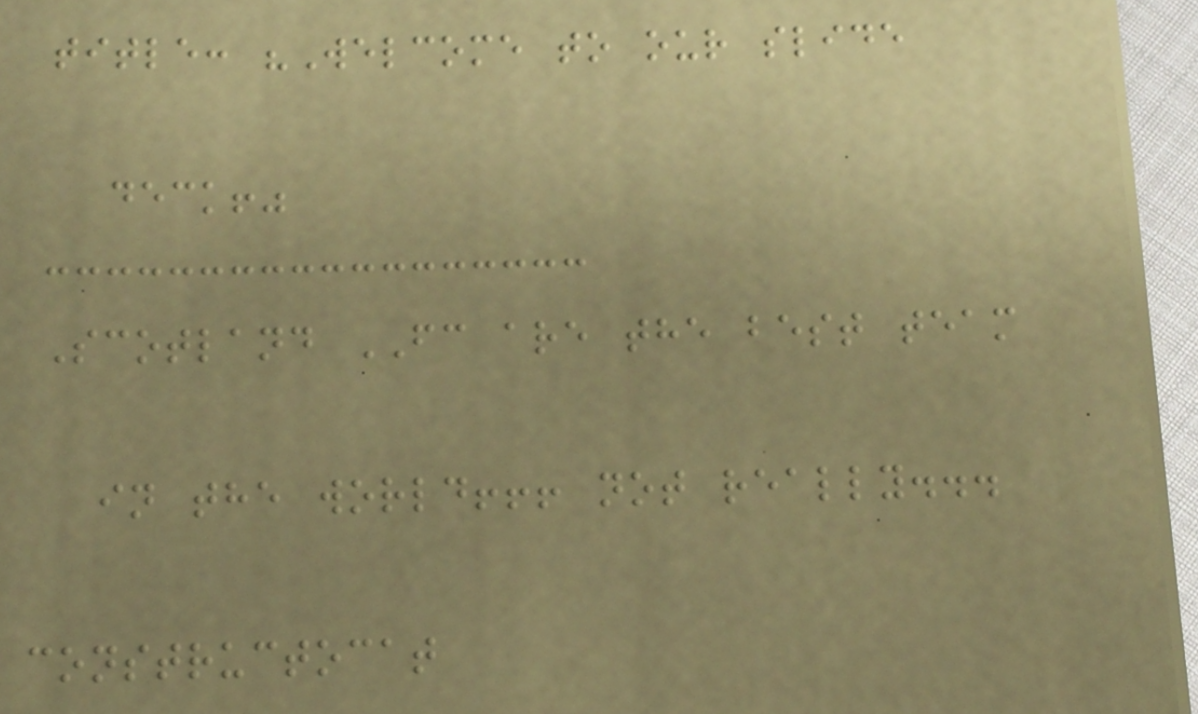title: "Welcome to our slide
deck!"
Scotland FC are the best team
in the world!!! not really...
constructocat
